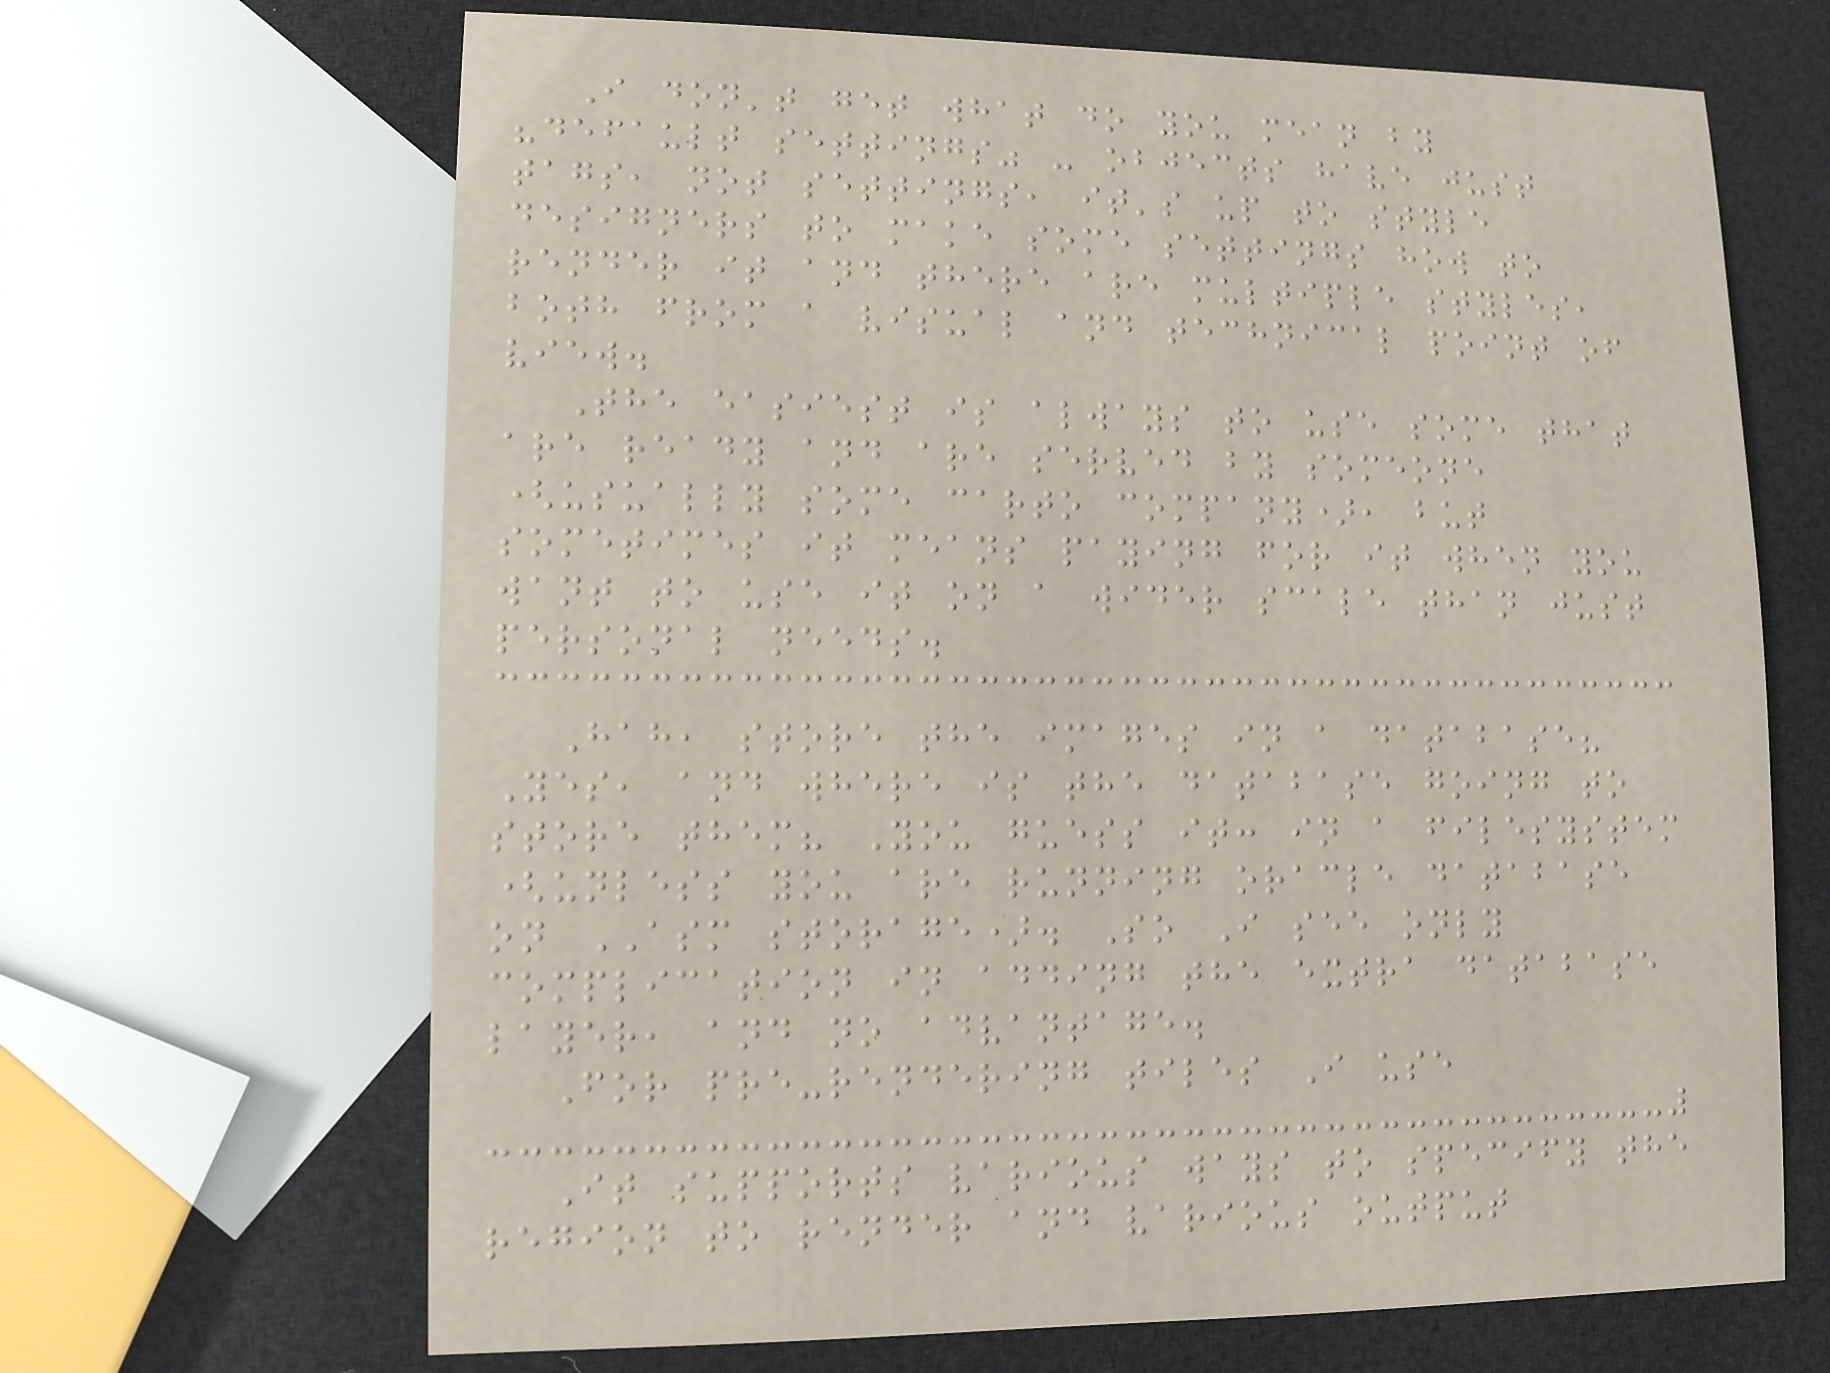I don't get what do you mean by
"default settings" - objects have just
tags, not settings, it's up to style
designers to make some settings how to
render it and there are multiple styles,
both from a visual and technical point of
view.
The easiest is always to use some that
are ready and are served by someone
(usually some carto company), but
sometimes it means paying for it when you
want to use it on a wider scale than just
personal needs.
Hah, store the images in a database?
Yes, and where is the database going to
store them? You guess it: in a filesystem
(unless you are running oracle database
on ASM storage). So I see only
complication in adding the extra database
layer, and no advantage.
For pre-rendering tiles I use
It supports various ways to specify the
region to render and various output
